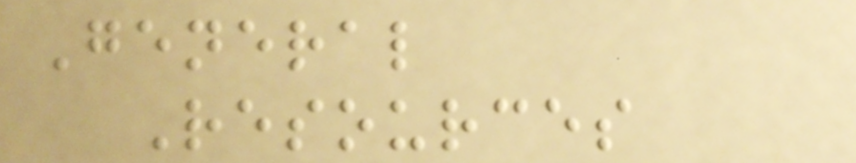General
Resources
